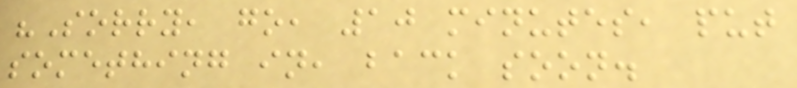"Sorry, go, 10 minutes, put
something in, back soon.
